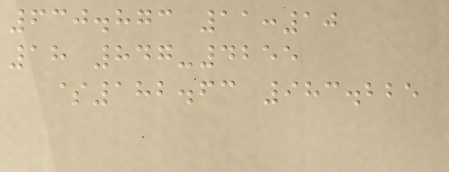630.873 11:10
18 847-4255
$182.63 983.225
